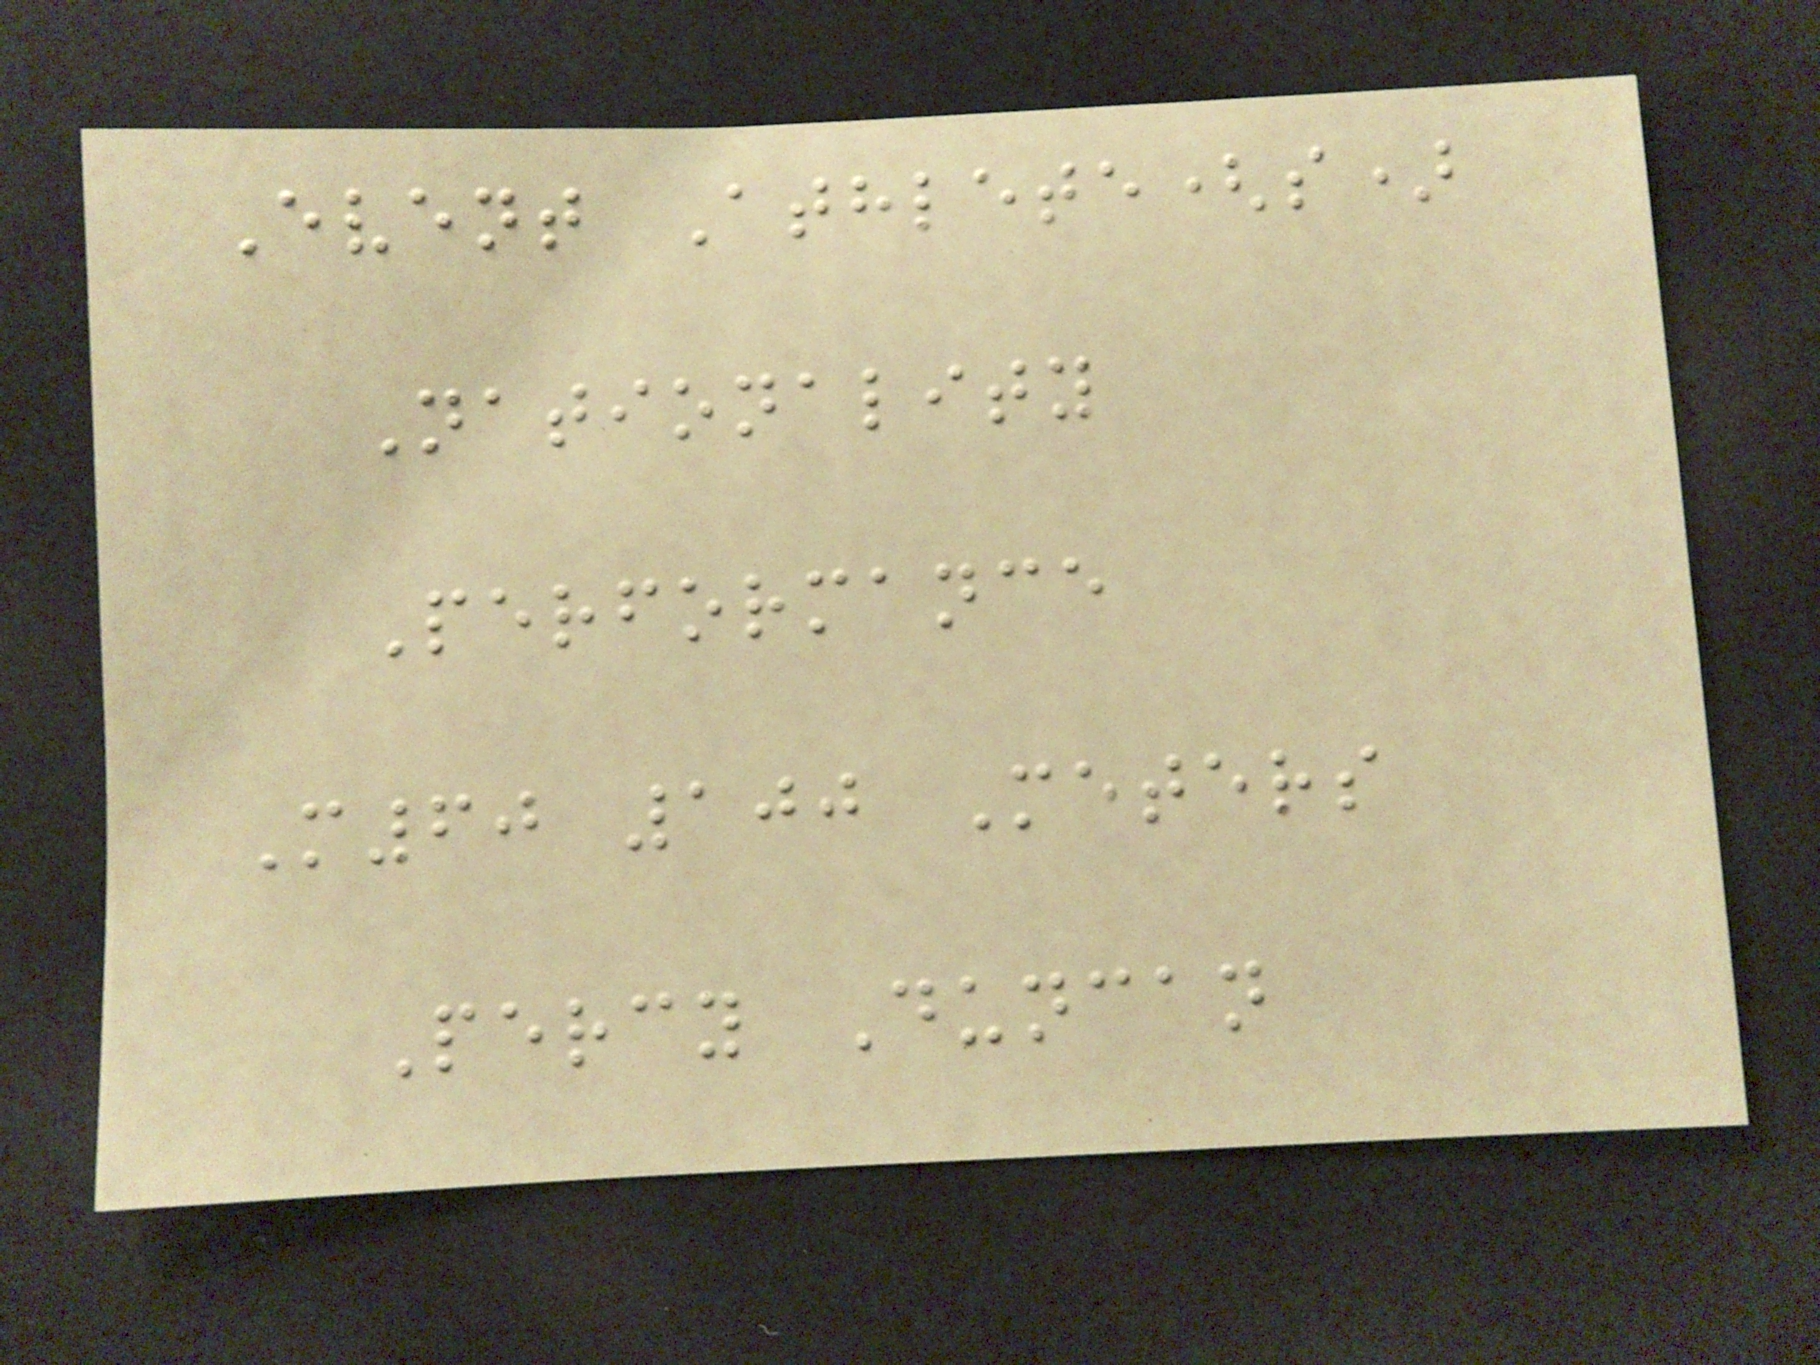Event Athlete(s)
Nationality
Performance
M60 100 Meters
Percy Duncan
